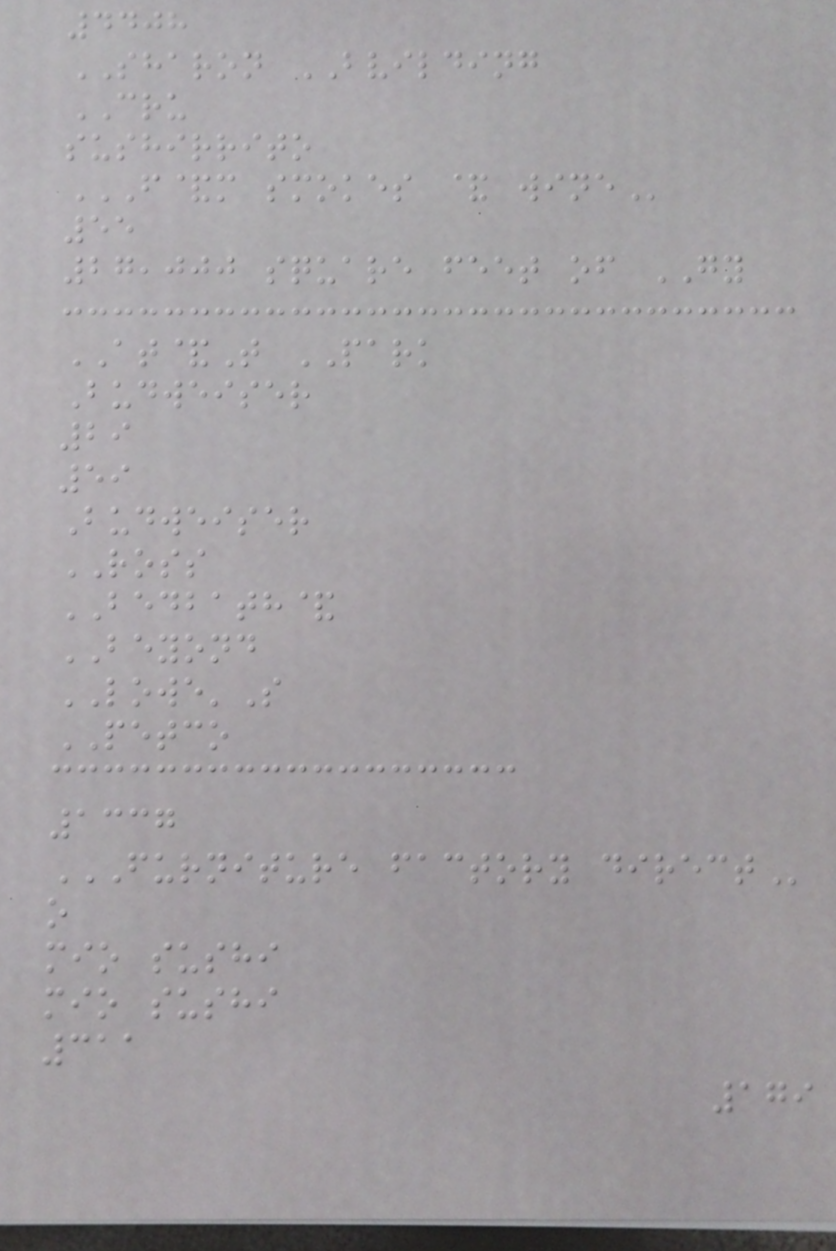4408
SHARON BVILDING
CRU
sushirrito
F&M SMOKES & WINE
55
27,000 square feet of GY
AT&T PARK
Budweiser
29
59
Budweiser
ROSS
BEDBATH&
BEYOND
LOWE'S
PETCO
1337
FURNITURE FACTORY DIRECT
o
mio sushi
mio sushi
311
179
